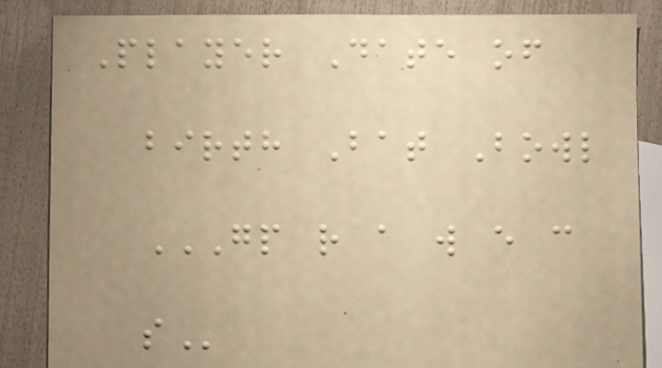Player Date of
birth Bat Bowl
GP R A W E C
S
